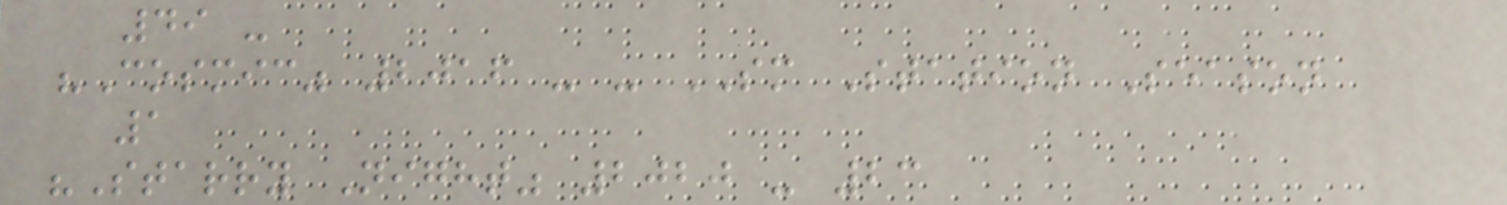49 -
"Cosmic" 2016 - - SM Station Season
1
"Starry Night" 2020 - 23
